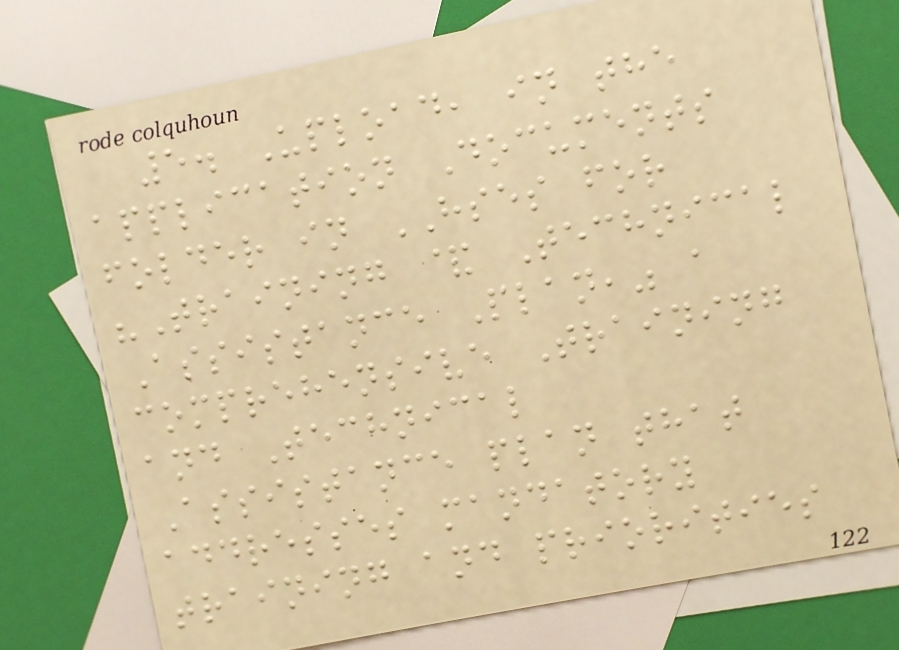5. Upload, in the
application Documents
folder in HSES for
"Training & Technical
Assistance Plan," a
comprehensive Training
and Technical
Assistance plan that
addresses mandatory
training and priorities
